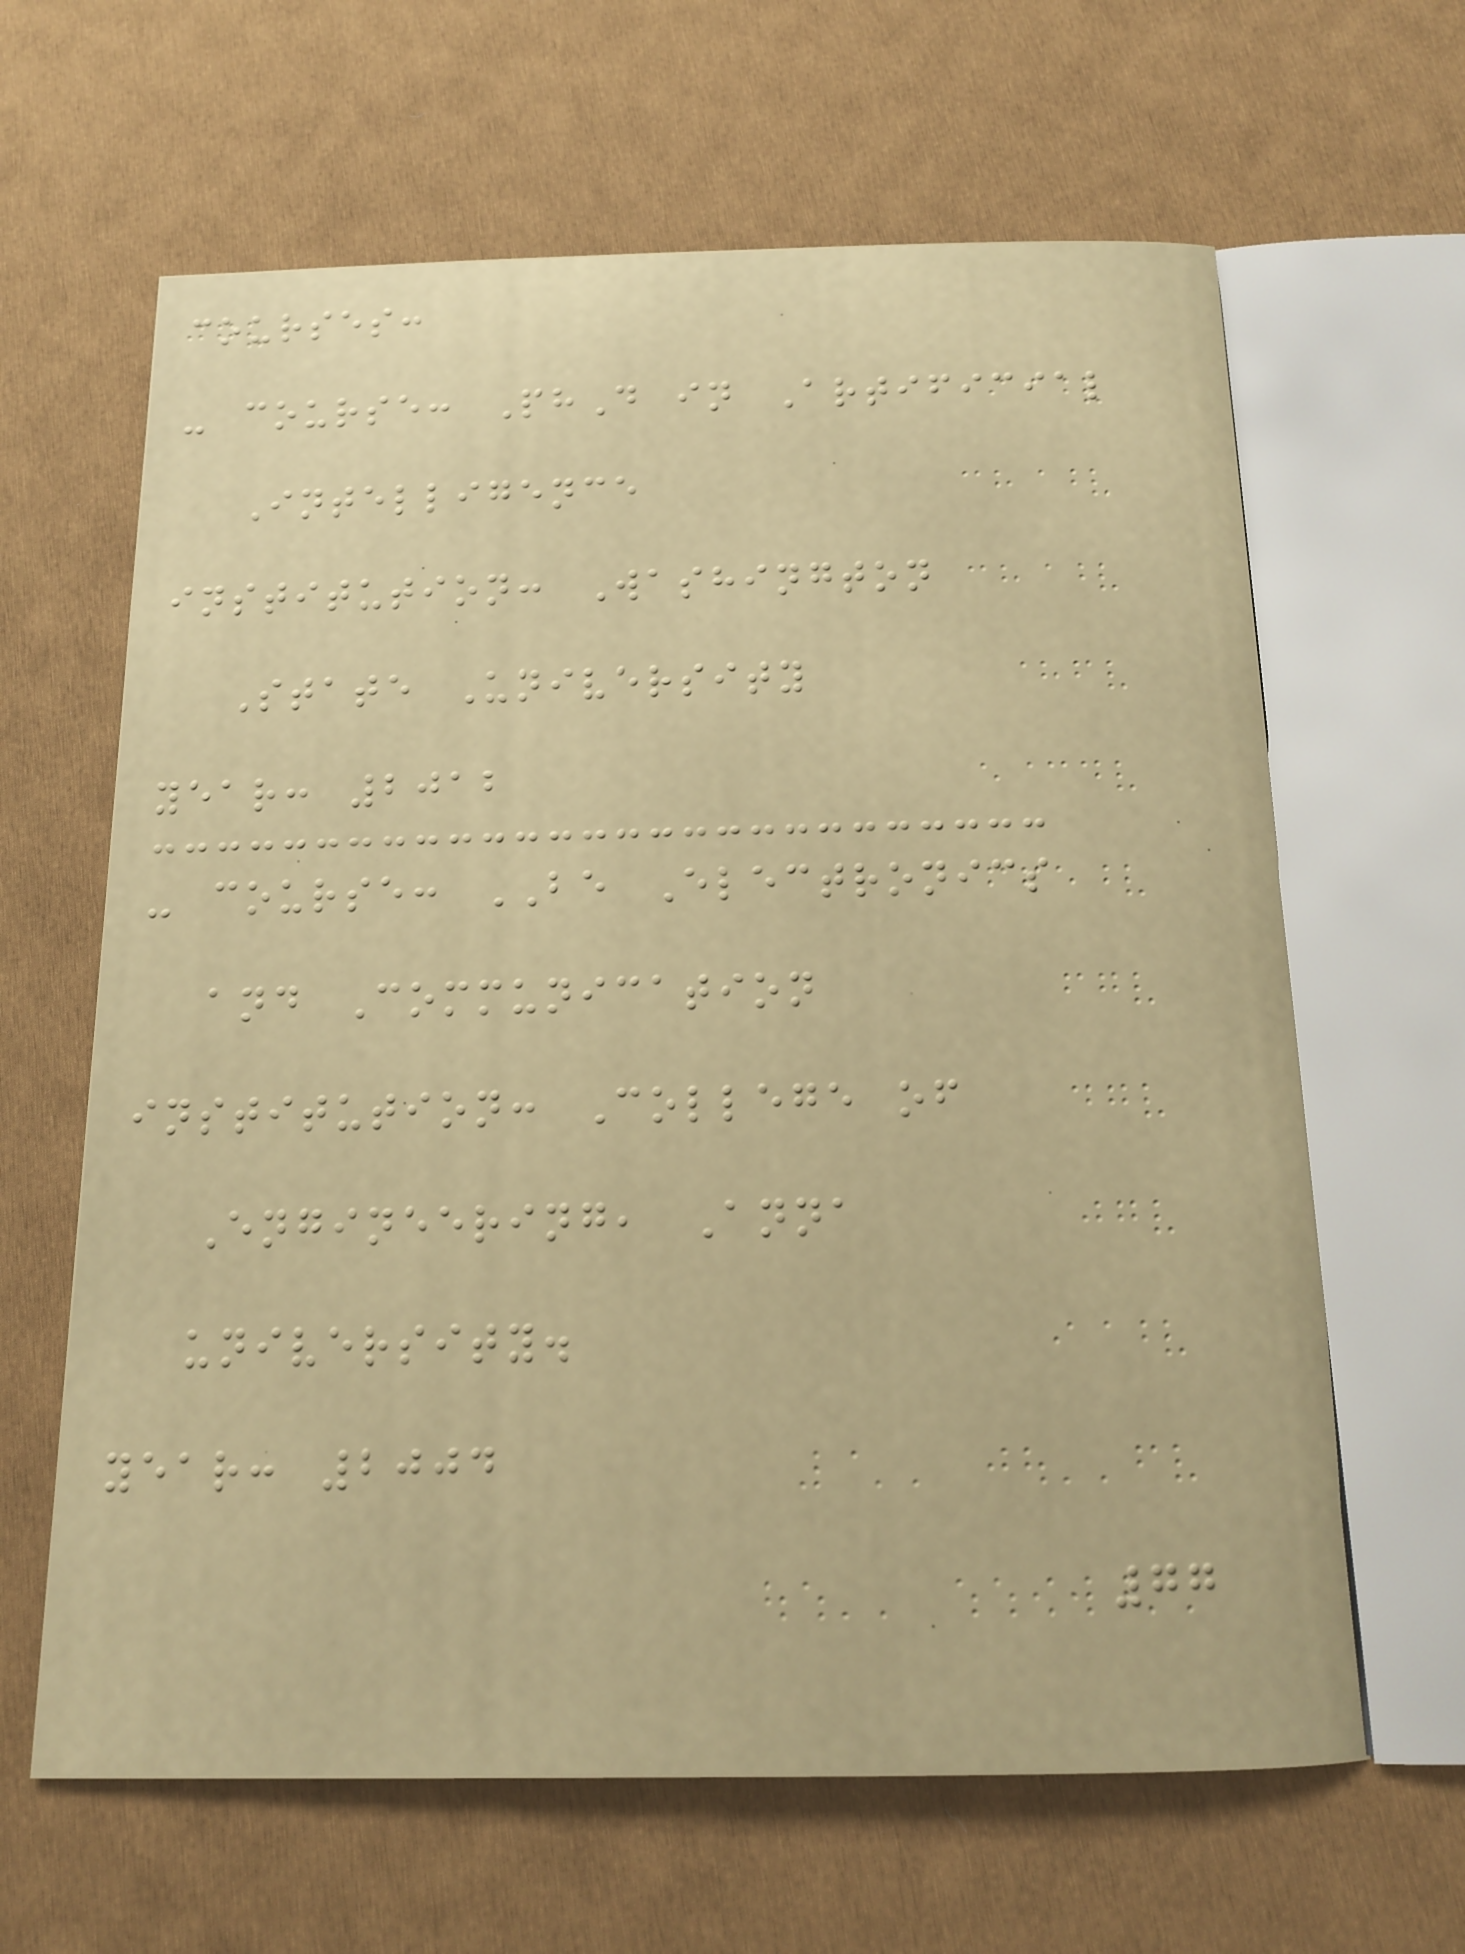courses:
- course: PhD in Artificial
Intelligence
institution: Washington
State University
year: 2012
- course: BE Electronics
and Communication
institution: College of
Engineering, Anna
university.
year: 2004
77
